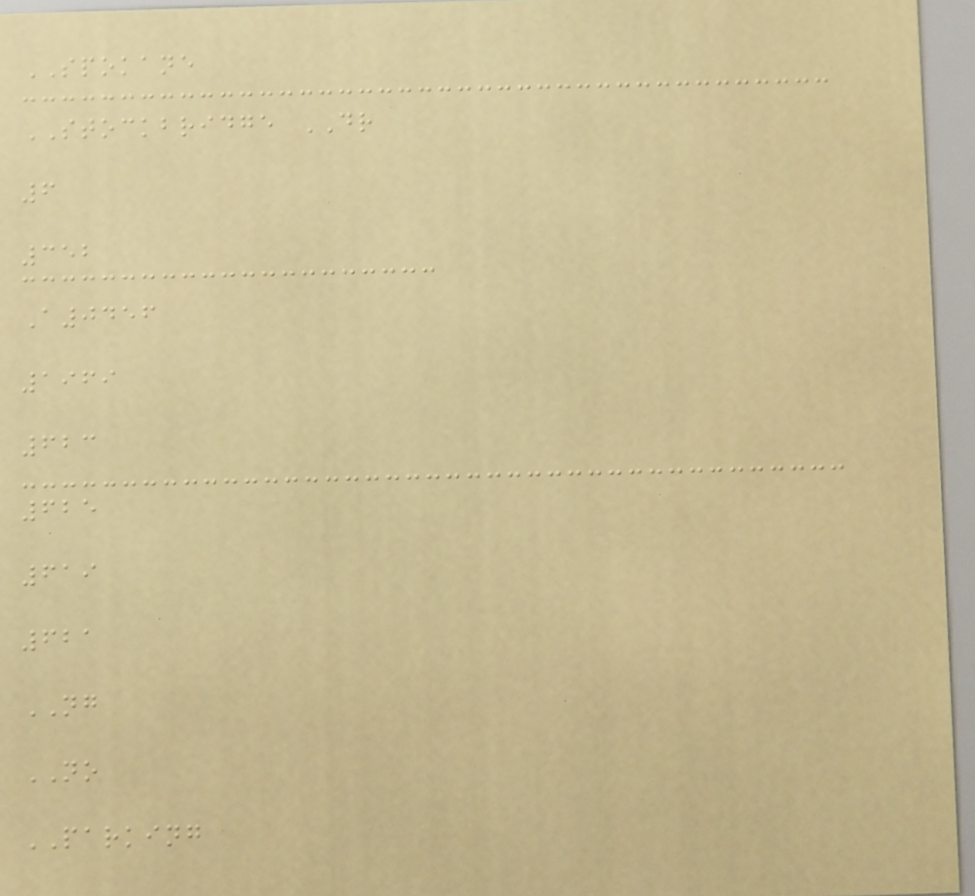SPOKANE
STOCKBRIDGE DR
6
352
A0456
1969
623
625
619
621
NG
NO
PARKING
